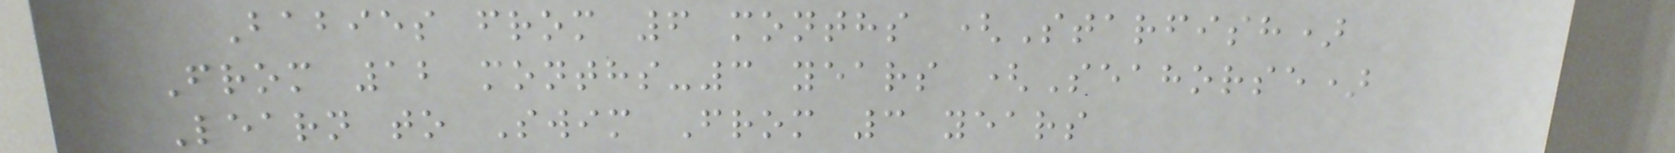Babies from 6 months (Starfish)
From 12 months-3 years (Seahorse)
Learn to Swim From 3 years
